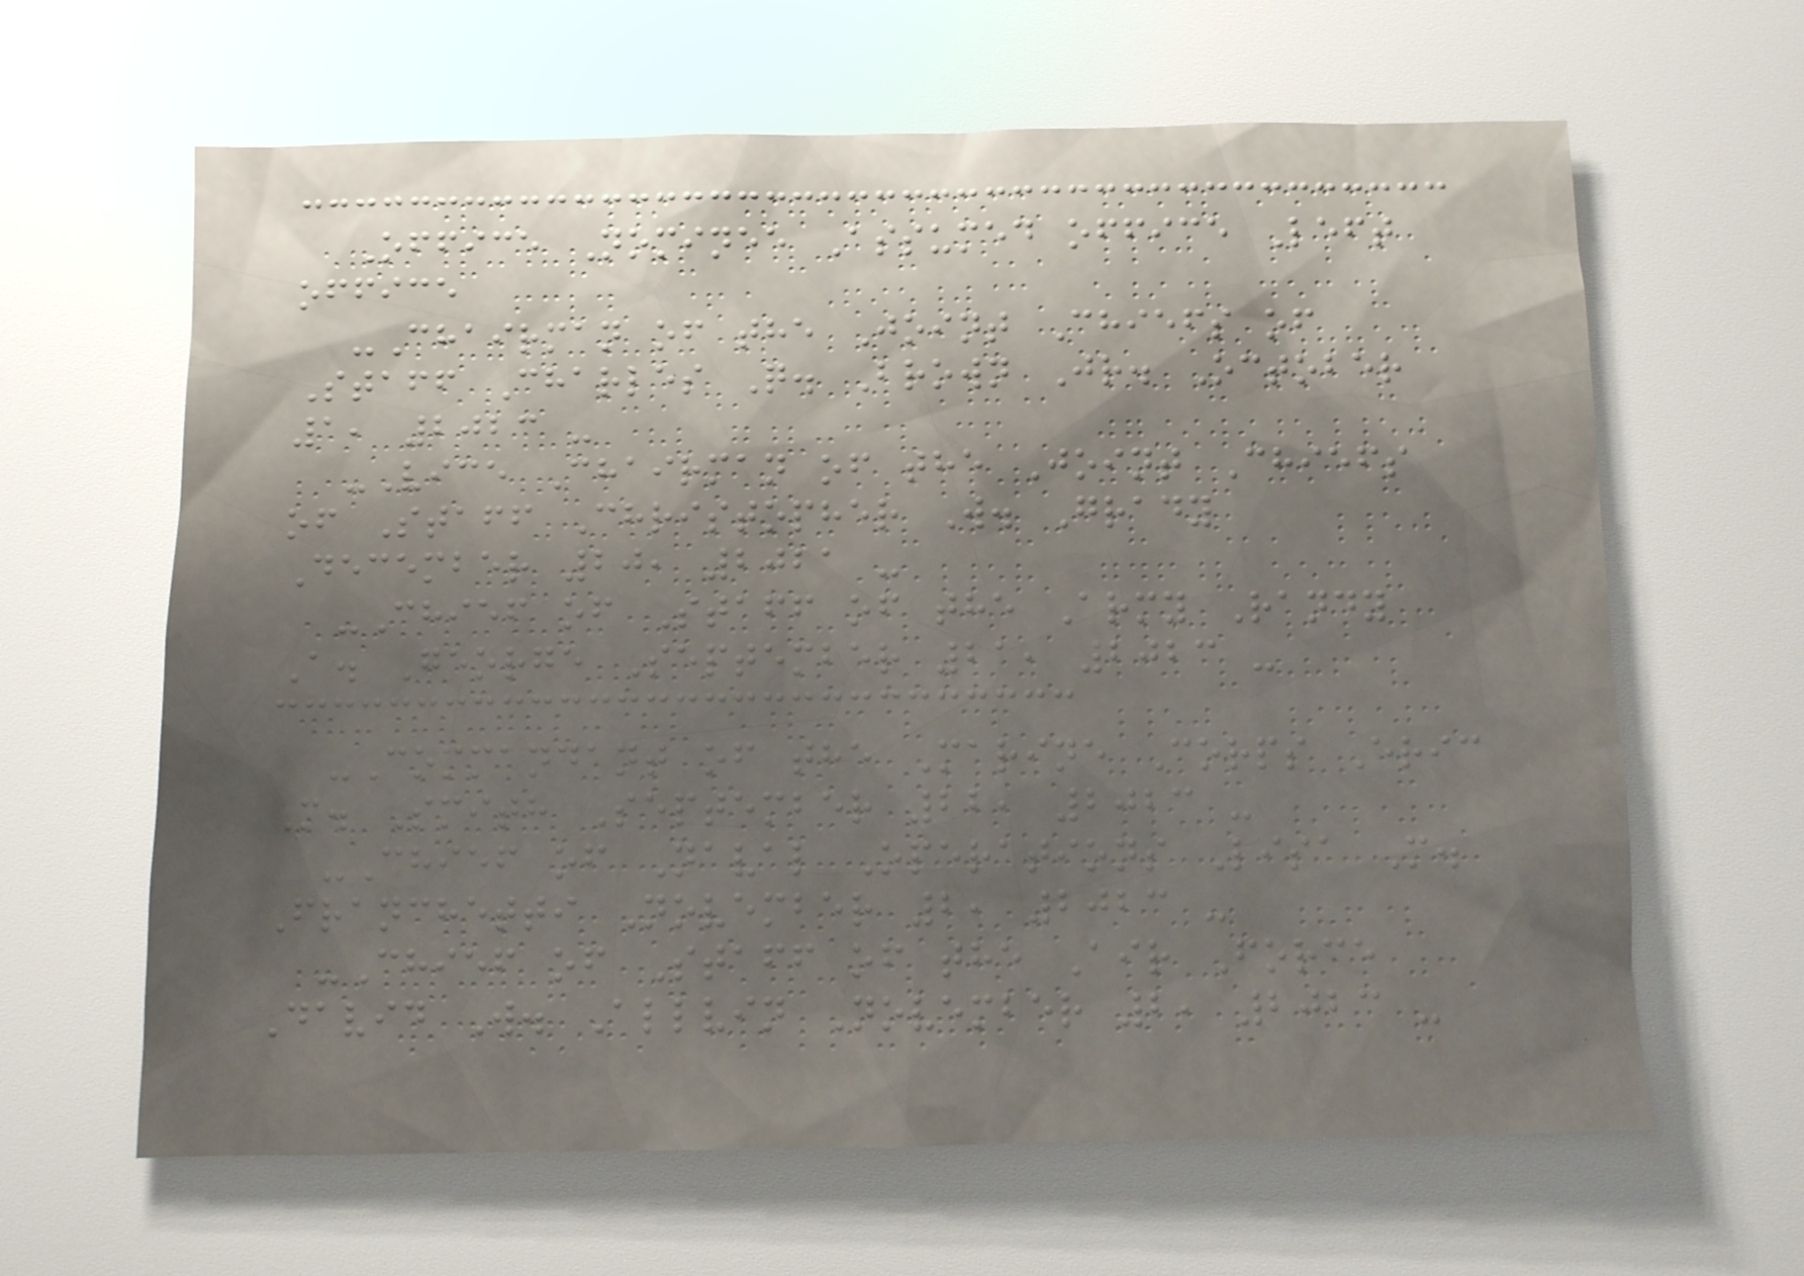Office Nominee Assumed office Left
office
-Chairman of the Joint Chiefs of
Staff Charles Q. Brown Jr. October
1, 2023 -
-Vice Chairman of the Joint Chiefs
of Staff Christopher W. Grady
December 20, 2021 -
-Chief of Staff of the Army Randy
A. George September 21, 2023 -
-Commandant of the Marine Corps Eric
M. Smith September 22, 2023 -
-Chief of Naval Operations Lisa M.
Franchetti November 2, 2023 -
-Chief of Staff of the Air Force
David W. Allvin November 2, 2023 -
